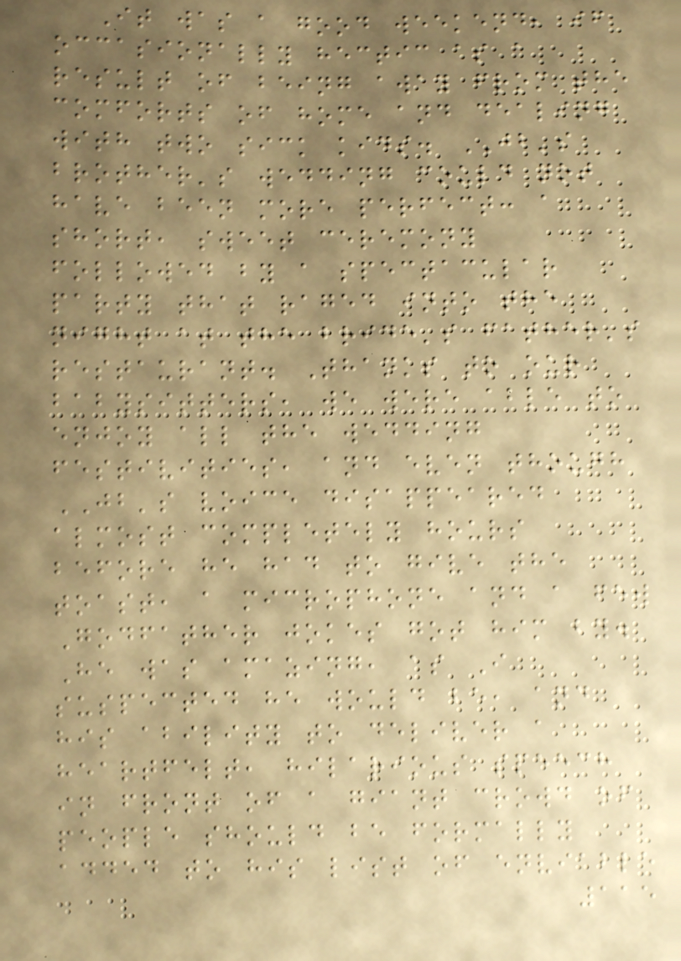It was a good weekend, if
occasionally hectic as a
result of being away from the
comforts of home and dealing
with two sick kids. JB's
brother's wedding could not
have been more perfect: a
short, sweet ceremony
followed by a spectacular
party that raged into the
night at the bride's father's
restaurant. Thanks to our
babysitters, we were able to
enjoy all the wedding
festivities, and even though
JB's voice disappeared
almost completely hours
before he had to give the
toast, a microphone and a few
Godfather jokes got him by.
He was amazing, as I
suspected he would be, and
his ability to deliver a
heartfelt, hilarious speech
in front of a giant crowd of
people should be formally
added to his list of enviable
115
